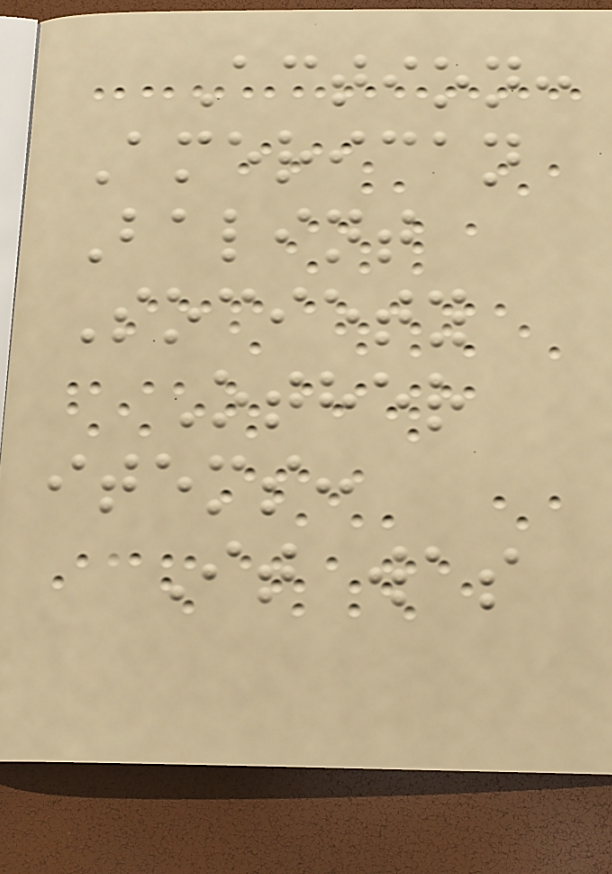Action:
American
Balint
Society
Other
items:
It was
